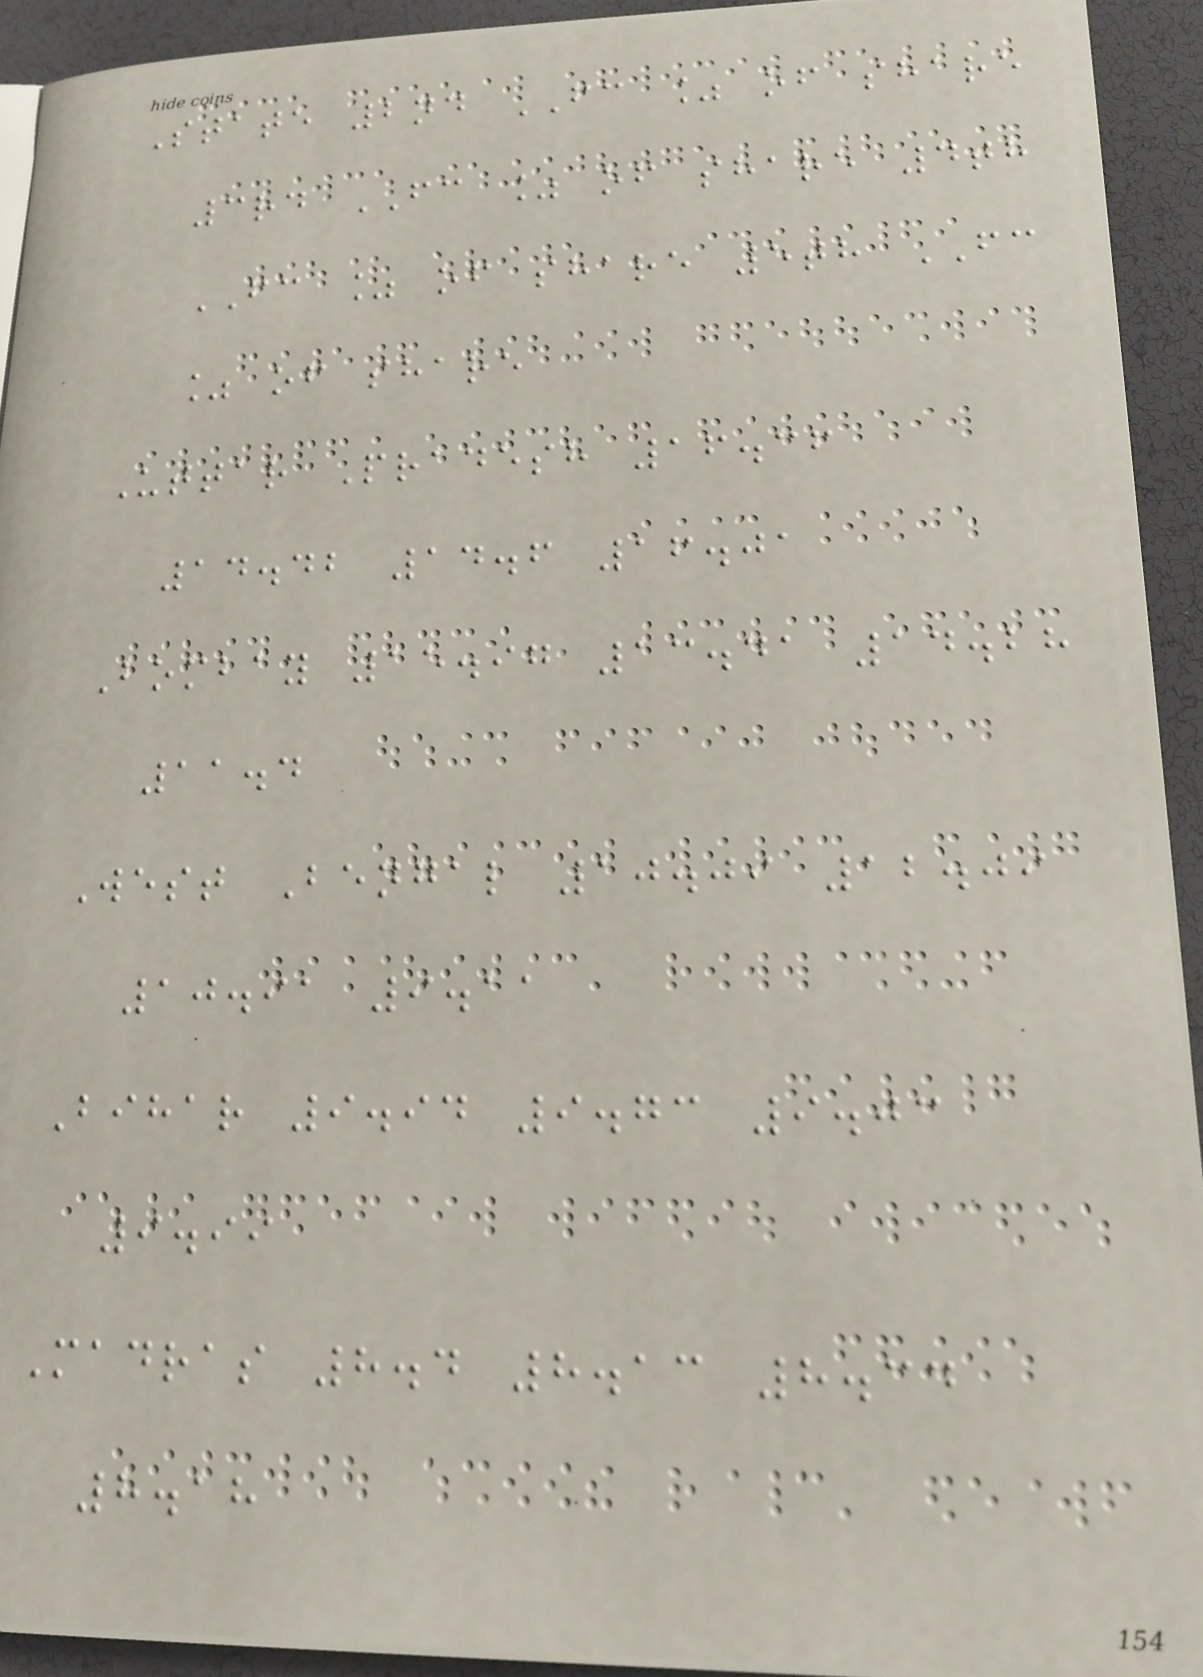State 2nd FC % of share
3rd FC % of share 4th
FC % of share 5th FC
% of share
Uttar Pradesh 16.36
14.42 14.6 16.01
Bombay 15.97 13.41 14.28
11.4
West Bengal 10.09 12.09
10.91 9.11
Bihar 9.94 9.73 9.03
9.99
Madras 8.4 8.13 8.34
8.18
